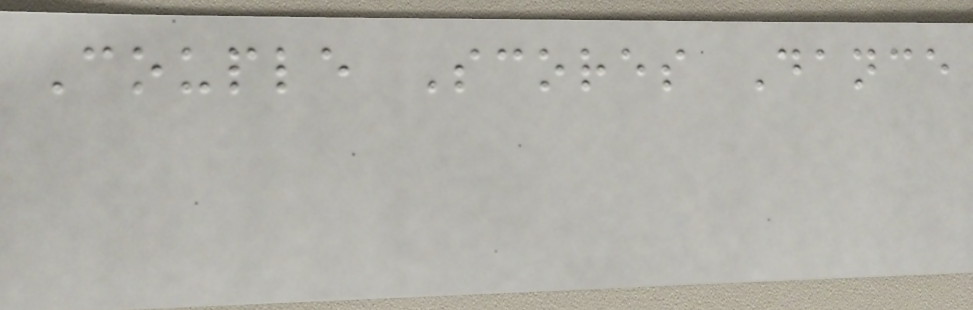Couple Scores Dance
